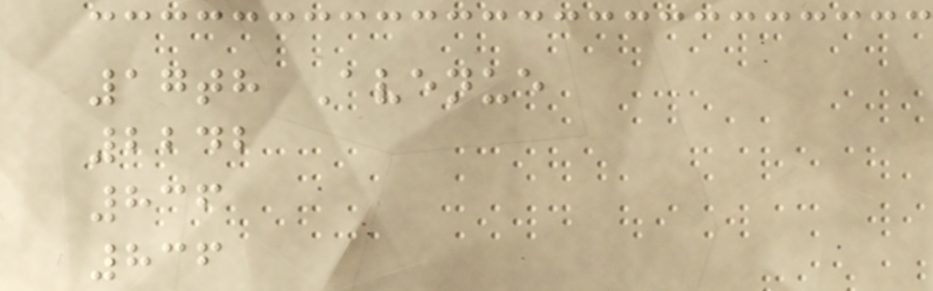17th Avenue
2242
836
836
